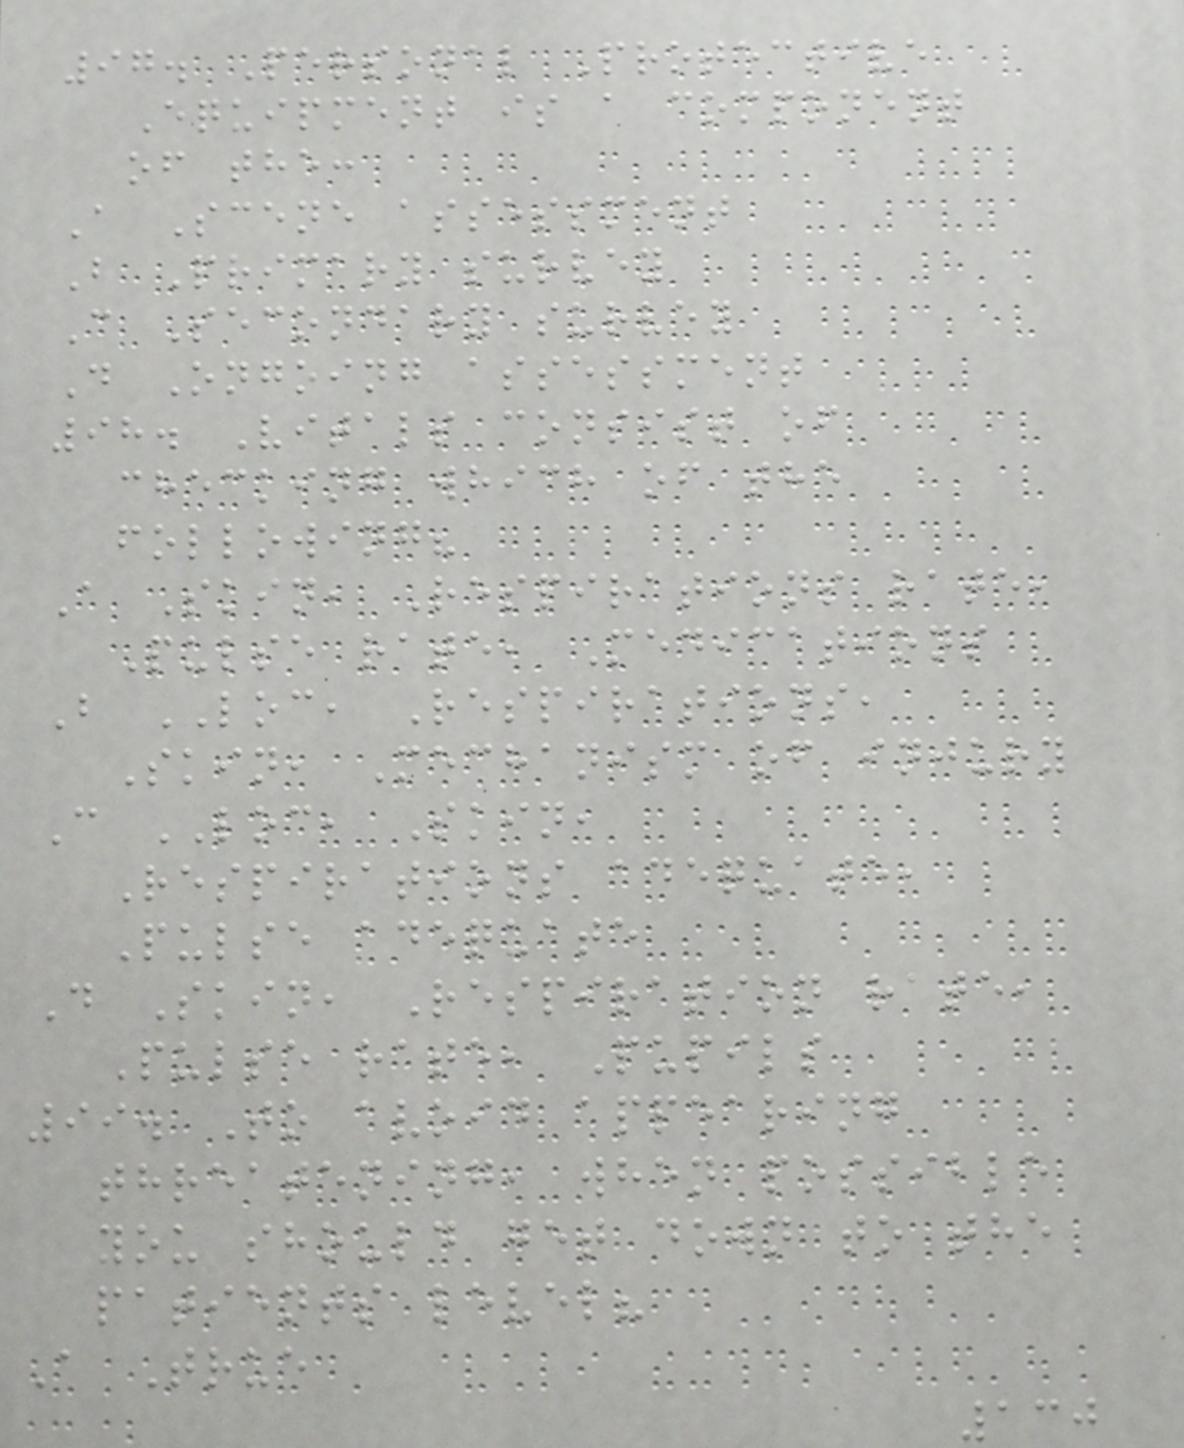97. Personal Protective
Equipment is a component
of the:
A Scene assessment
B Primary survey
C Secondary survey
D Ongoing assessment
98. Vitals consist of
checking which of the
following?
A Skin, Respirations rate,
Pulse rate, Medications
B LOC, Respirations,
Skin, Mechanism of injury
C LOC, Skin,
Respirations adequate,
Pulse adequate
D Skin, Respiration rate,
Pulse rate, Pupils
99. To avoid appearing
threatening, when possible
you should get down to the
patients level?
A True
130
